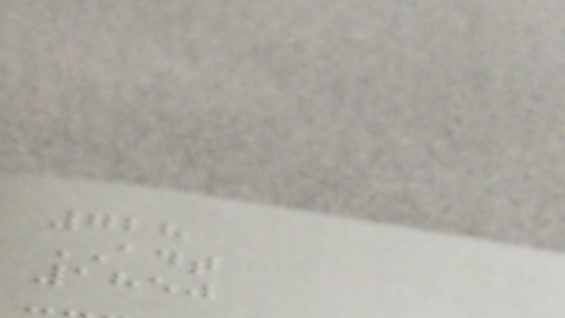728
ADT
1850
